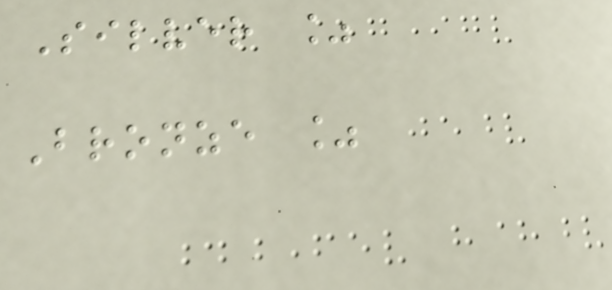Silver %
Bronze %
